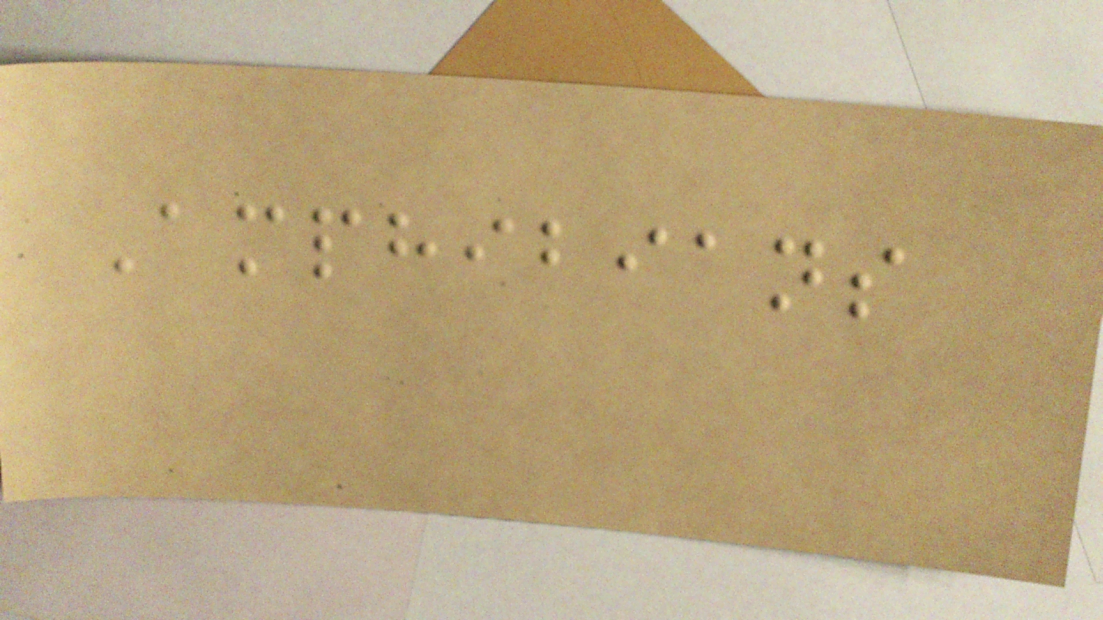Amphibians
